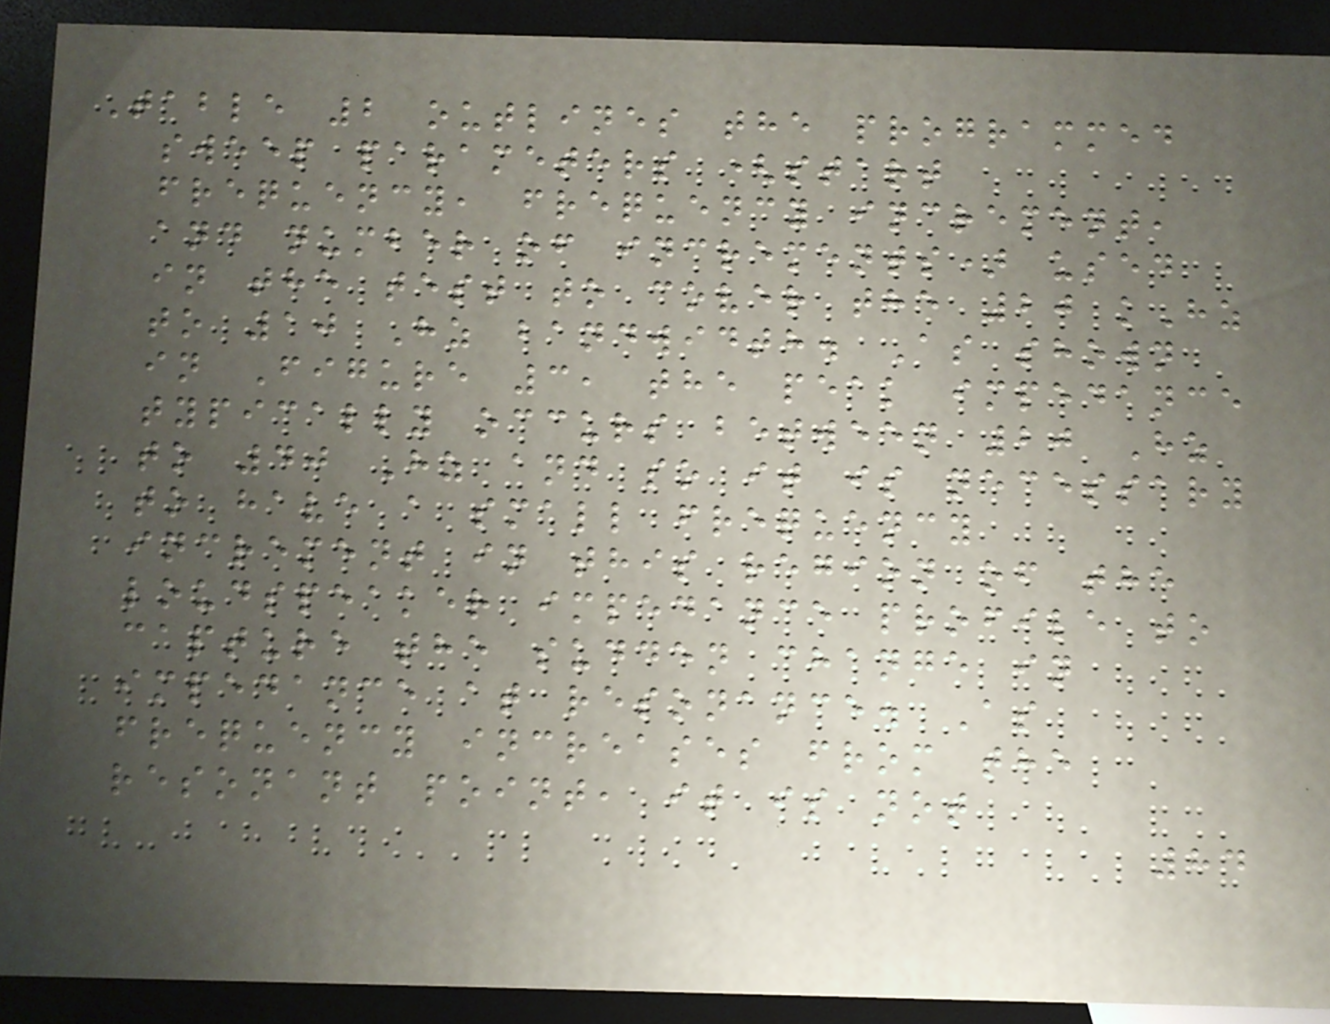Table 2 outlines the programmed
sweep parameters (start
frequency, frequency increment,
and number of increments) used
in the test to cover the 20 kHz
to 10 Hz bandwidth. As shown
in Figure 3, the peak impedance
typically occurs between 20 Hz
to 40 Hz and so it is necessary
to have a small frequency
increment in this region of the
loudspeaker impedance profile to
capture the sudden change in
impedance at resonance. As
frequency increases from the
resonant point, it is not
84
